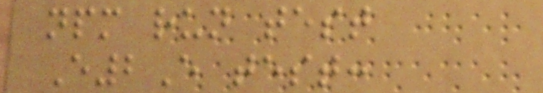npm run test
E2E test:
